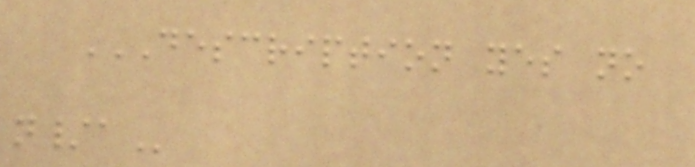DESCRIPTION YES NO
N/A
